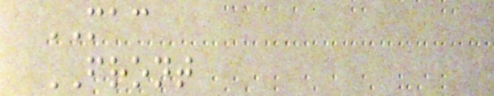MAC
FRONT
